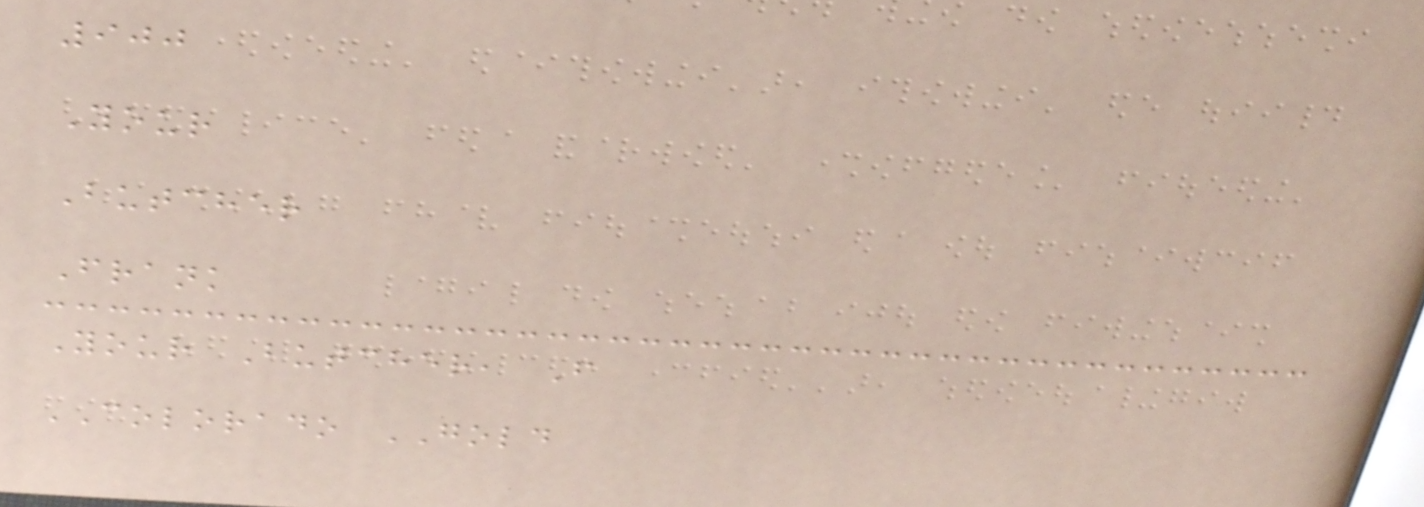900
Your
Butcher
Frank
Your Butcher, F
COLORADO GOLD
